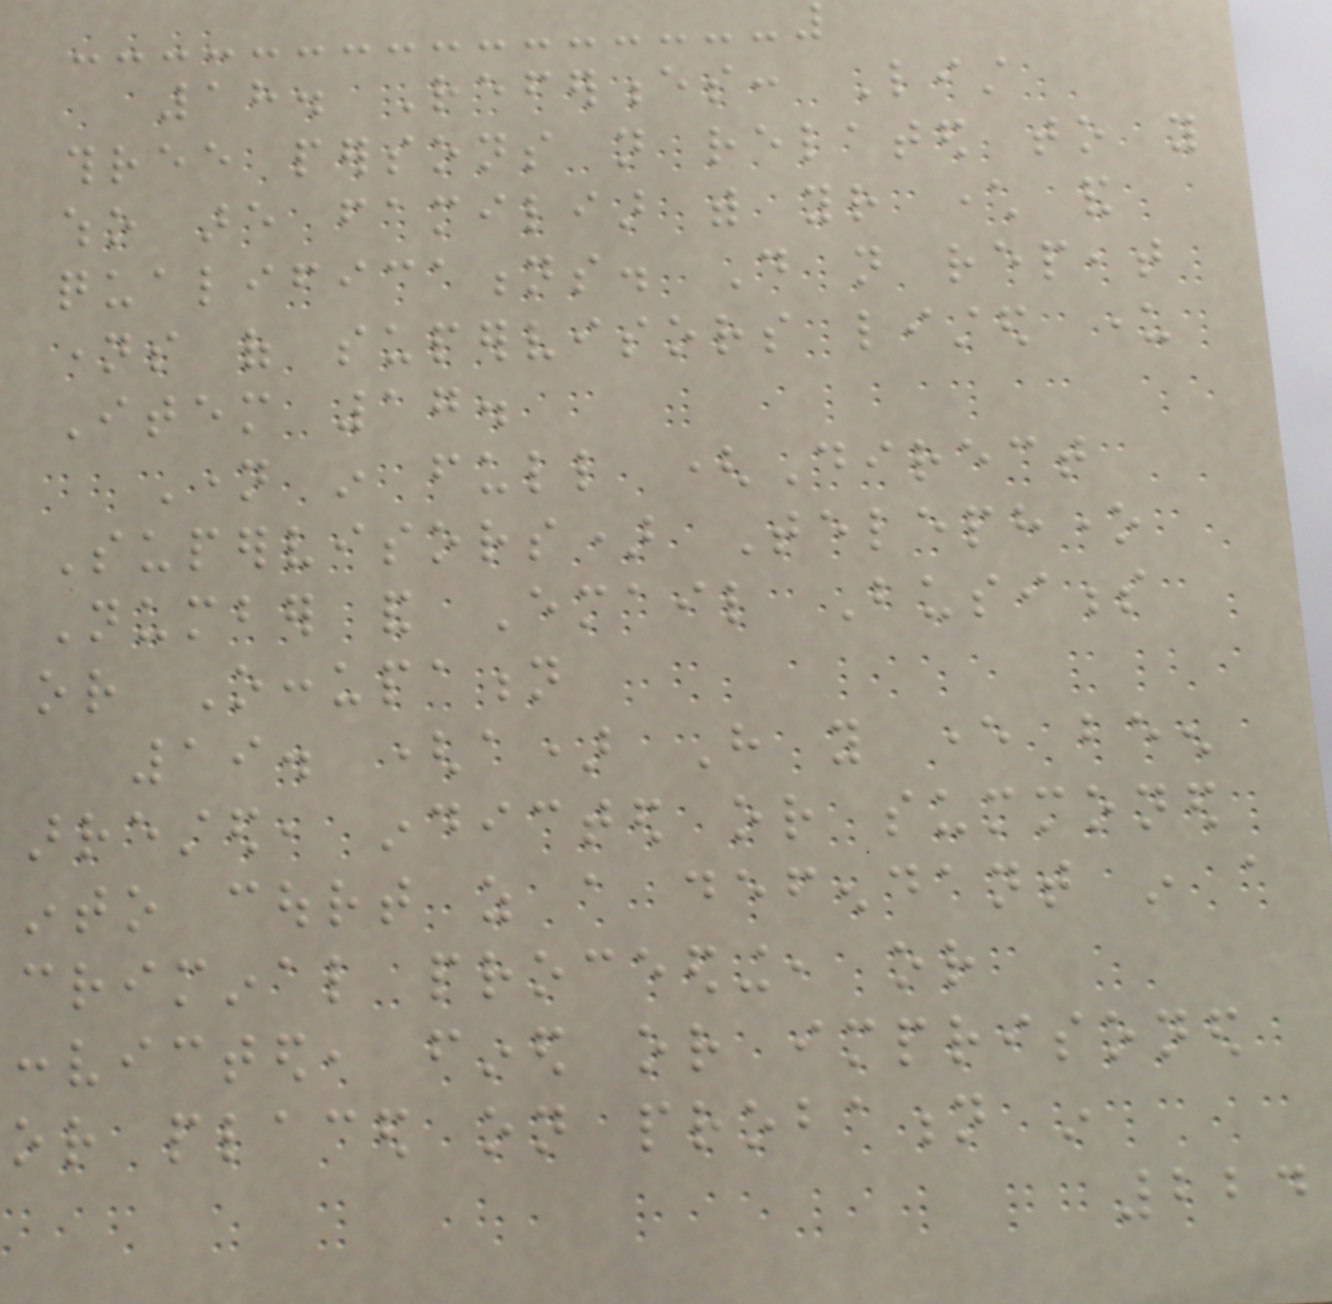18. References: List
three persons not related to you
who are familiar with your character and
qualifications. Do not repeat
names of supervisors listed under
Item 17.
Name in full (Direct
Supervisors) Telephone
Number and Email Business
or Occupation
19. (a) Have you ever been
arrested, indicted or summoned
into court as a defendant in a
criminal proceeding, or
convicted, fined or imprisoned
or placed on probation in
224
